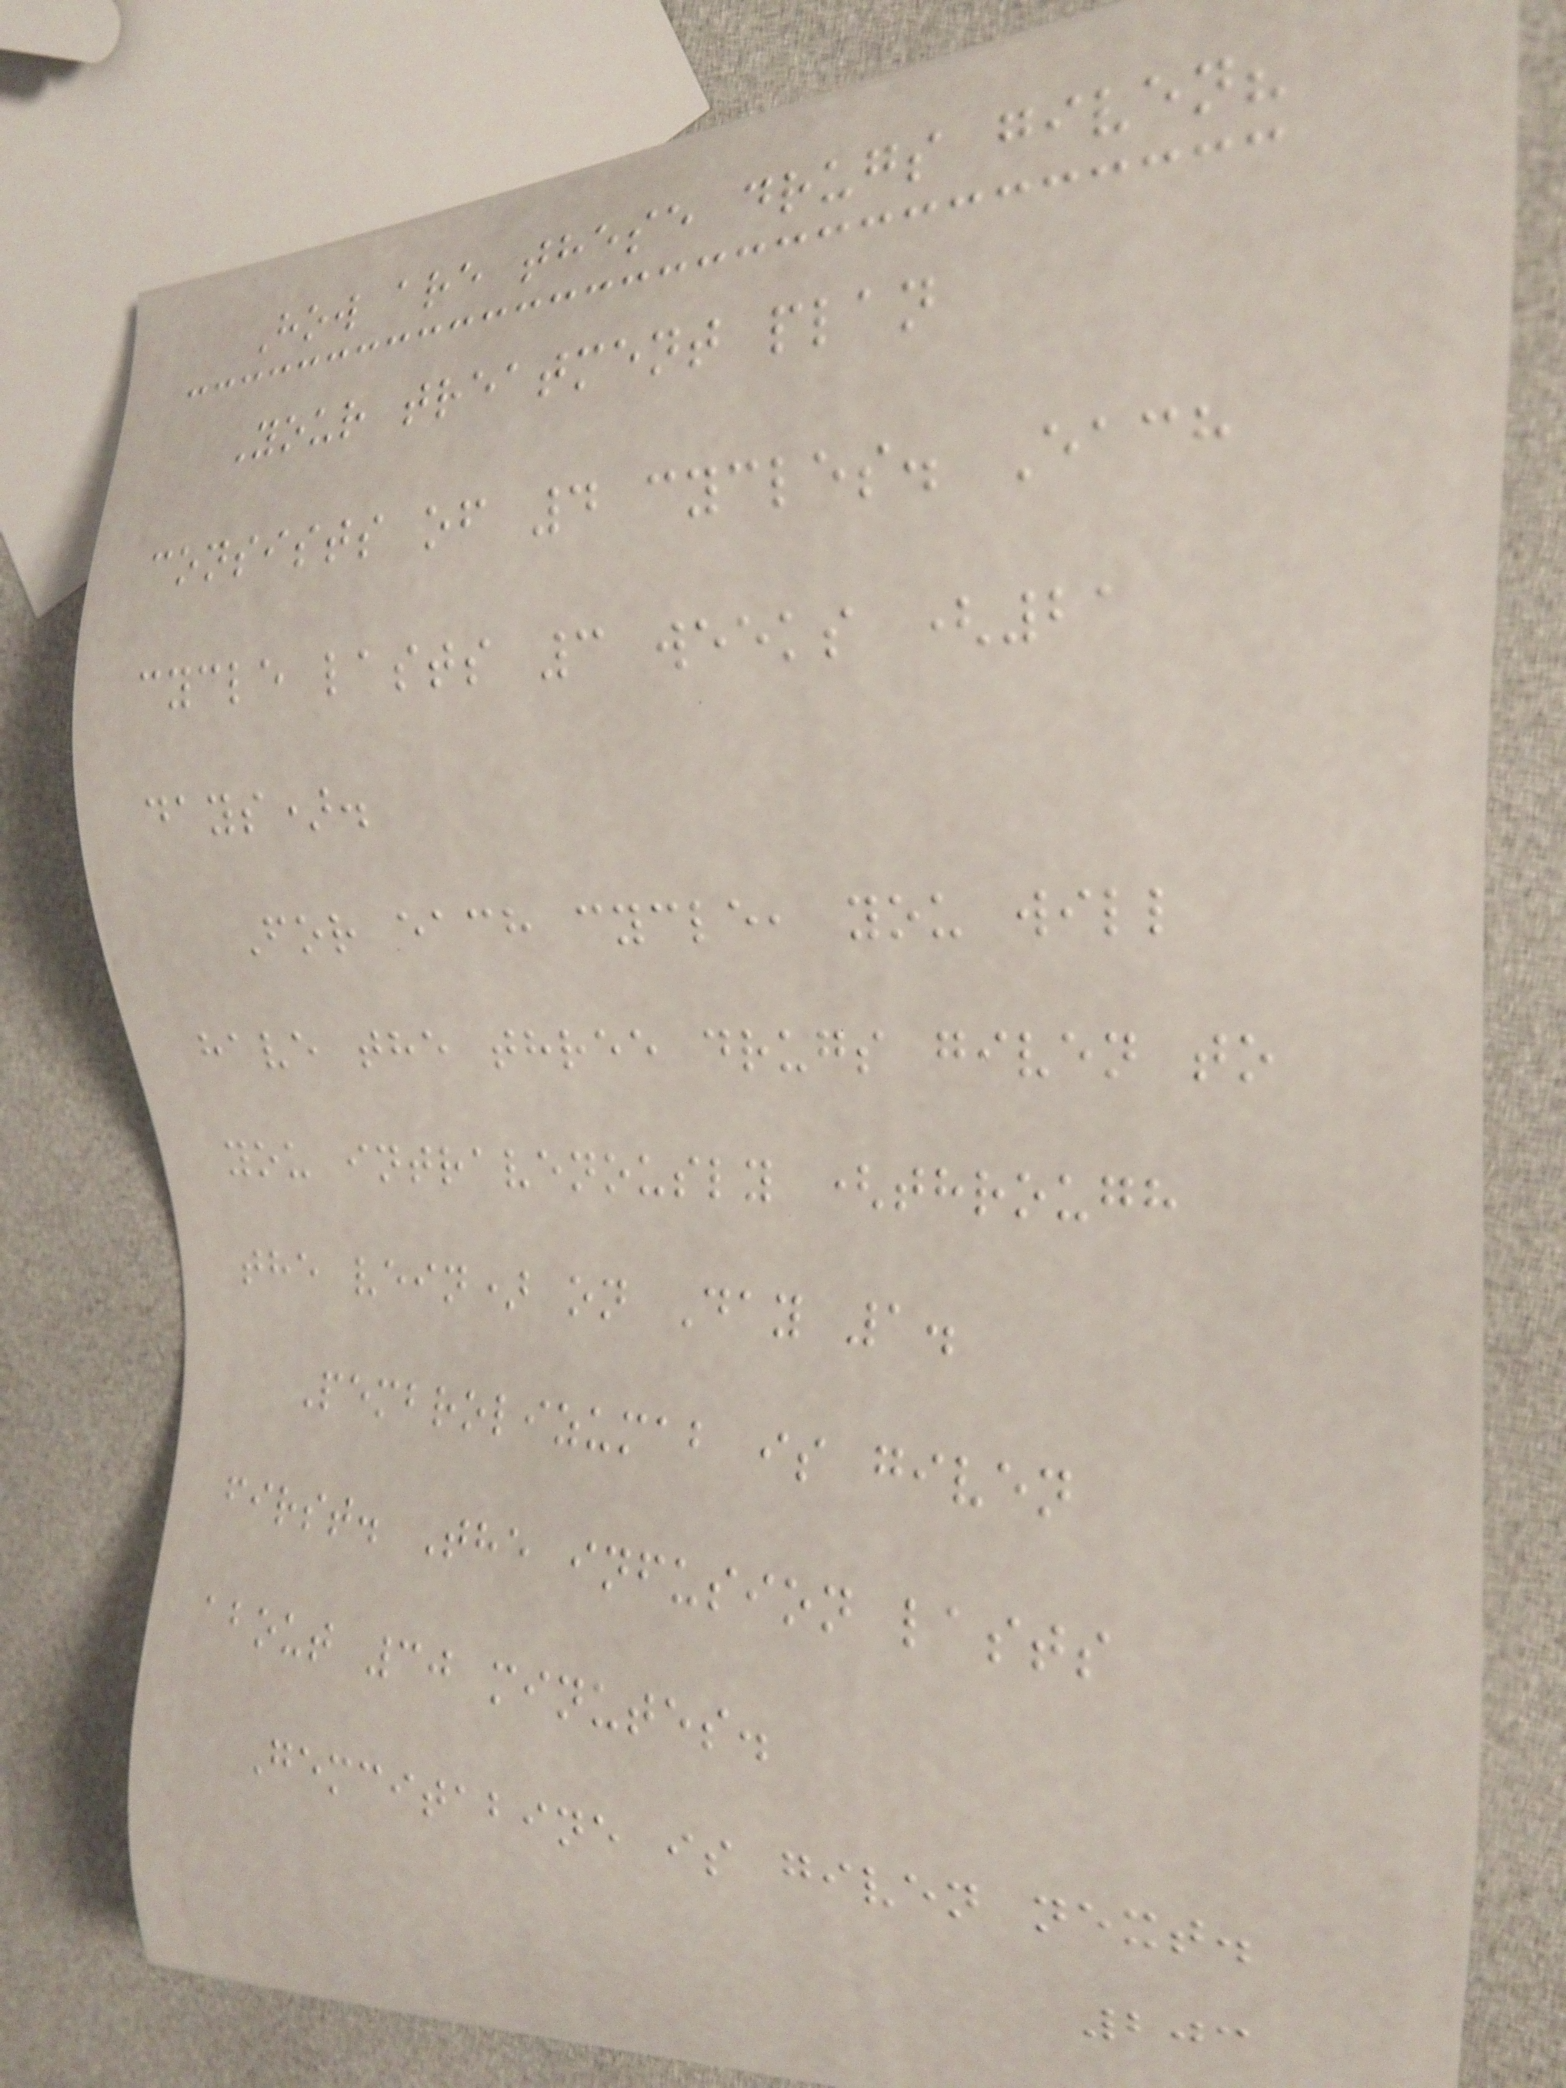How are these drugs given?
Your treatment plan
consists of 4 cycles. Each
cycle lasts 3 weeks (21
days).
For each cycle, you will
have the three drugs given to
you intravenously (through
the vein) on Day 1.
Pembrolizumab is given
first. The infusion lasts
about 30 minutes.
Gemcitabine is given next.
203
